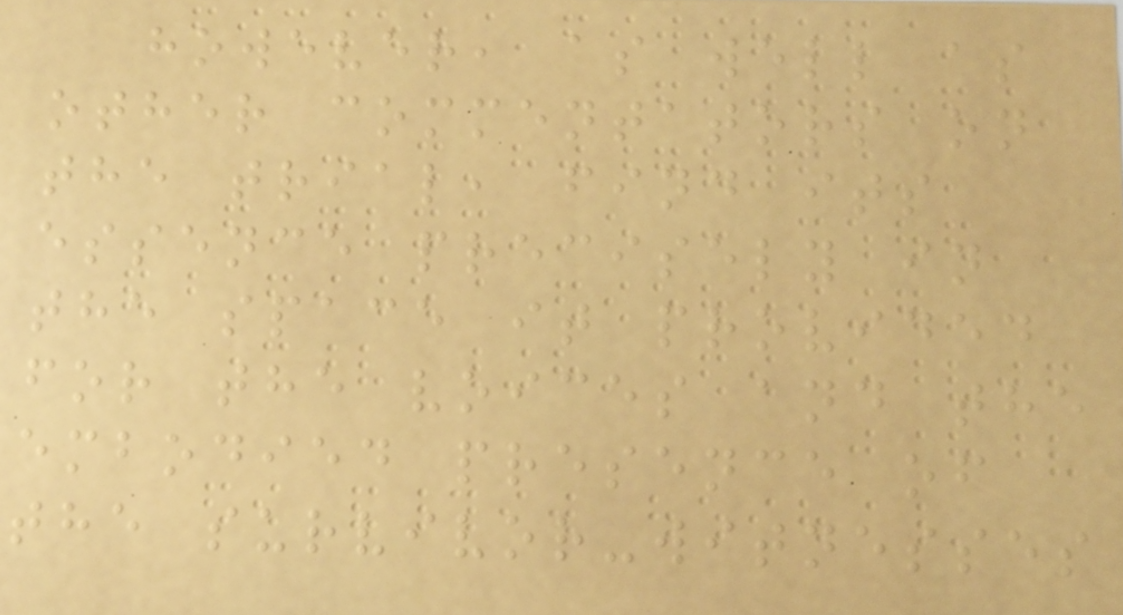however, as well as
other commentators on
the trial, find its
essence precisely in
the space it provided
for the voices and the
embodied presence of
the survivor-witnesses
